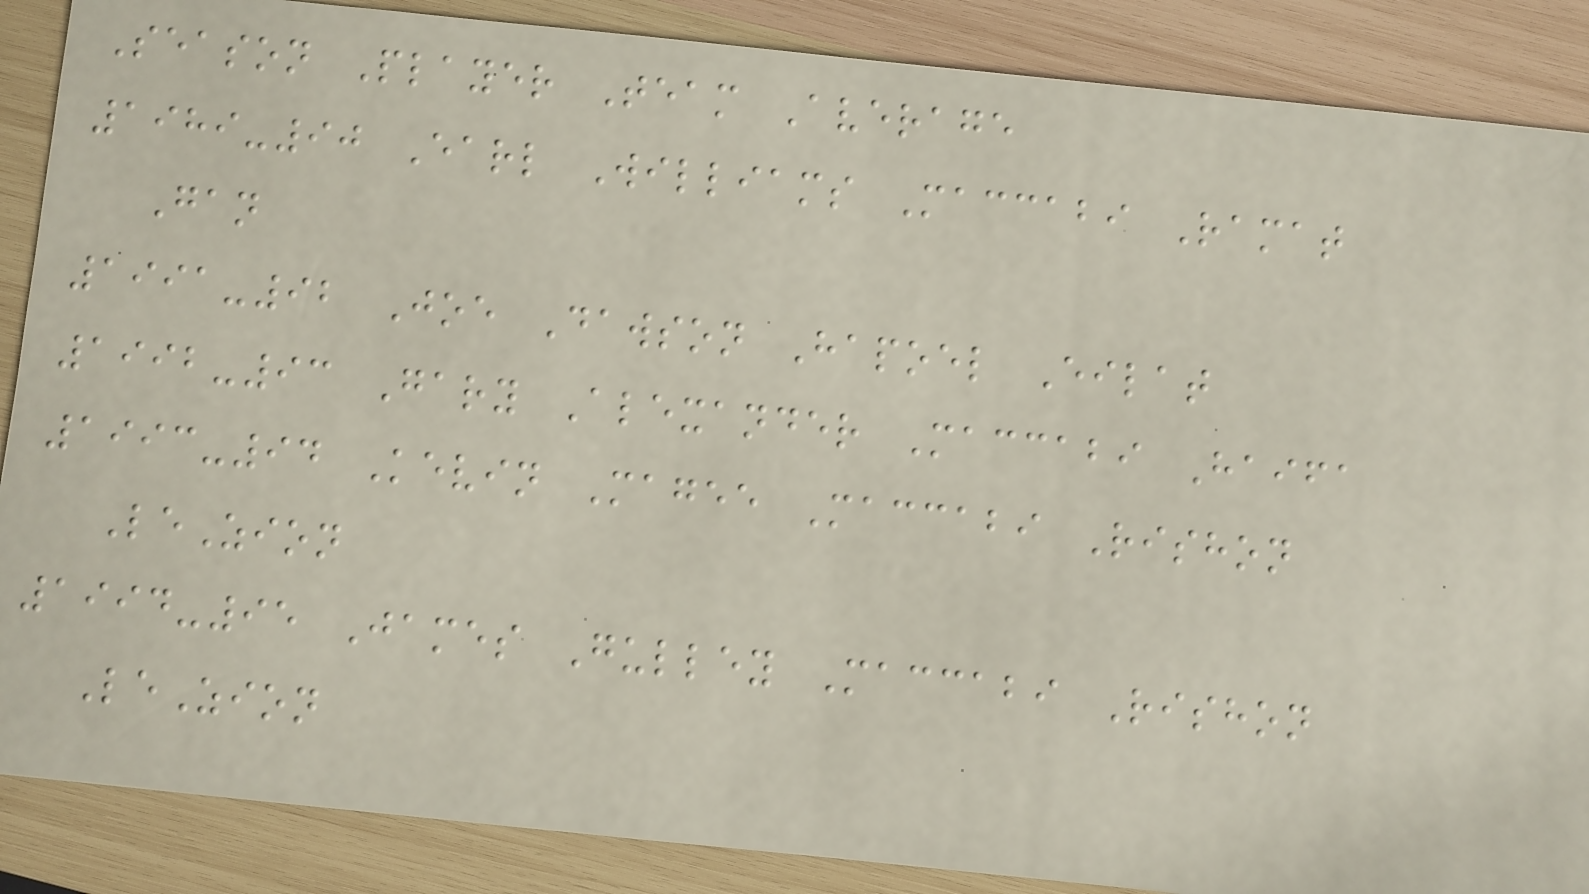Season Player Team Average
1989-90 Earl Williams Maccabi Ramat
Gan
1991-92 Joe Dawson Hapoel Eilat
1992-93 Gary Alexander Maccabi Haifa
1993-94 Kevin Magee Maccabi Rishon
LeZion
1994-95 James Gulley Maccabi Rishon
LeZion
